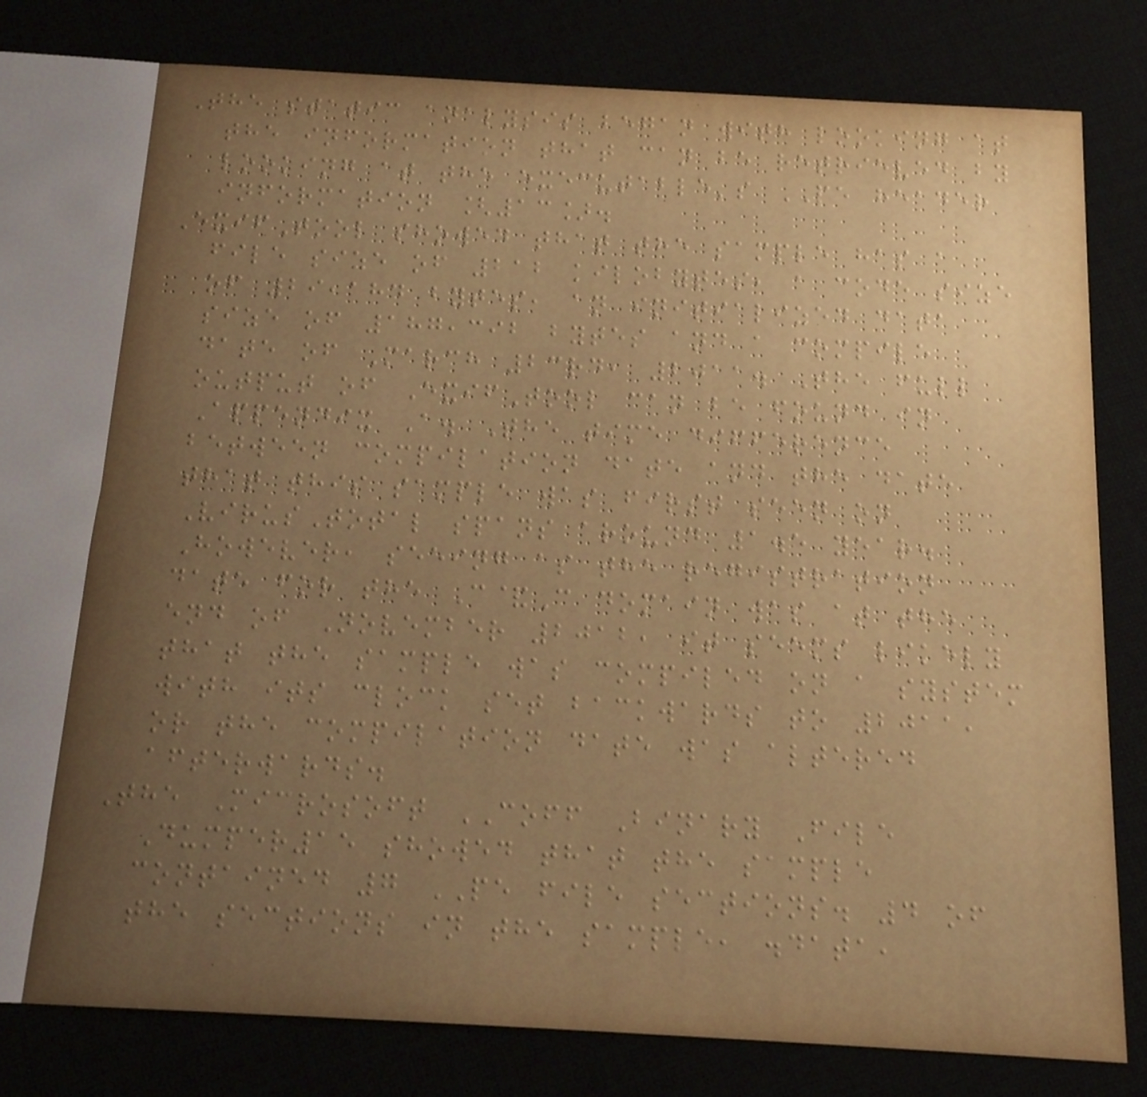The static analysis began with looking at
the information that can be retrieved by
looking at the executable's PE header
information [13].
ExifTool showed that the sample has a
file size of 212 kilobytes, a code size
of 29,184 bytes, an initialized data
size of 187,392 bytes and a compile
date of March 23rd, 2011. The full
output of ExifTool can be found in
Appendix A. The time difference
between compilation date and the date
that this sample was first seen on
VirusTotal spans around 1.5 year.
However, seeing as the registration
date for the C&C domain was at the
end of November 2012, it seems likely
that the sample was compiled on a system
with its clock set backwards to 2011,
or the compilation date was altered
afterwards.
The Microsoft COFF Binary File
Dumper15 showed that the sample
contained 7 PE file sections. 4 of
the sections in the sample, .data,
